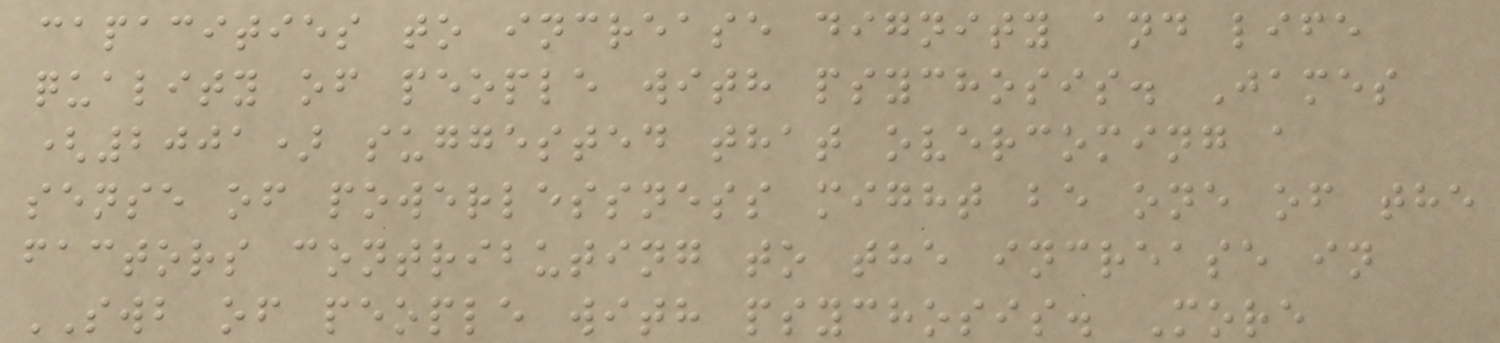capacities to increase dignity and life
quality of people with psychosis. James
(2001) suggested that overcoming a
sense of powerlessness might be one of the
factors contributing to the increase in
SWB of people with psychosis. More
